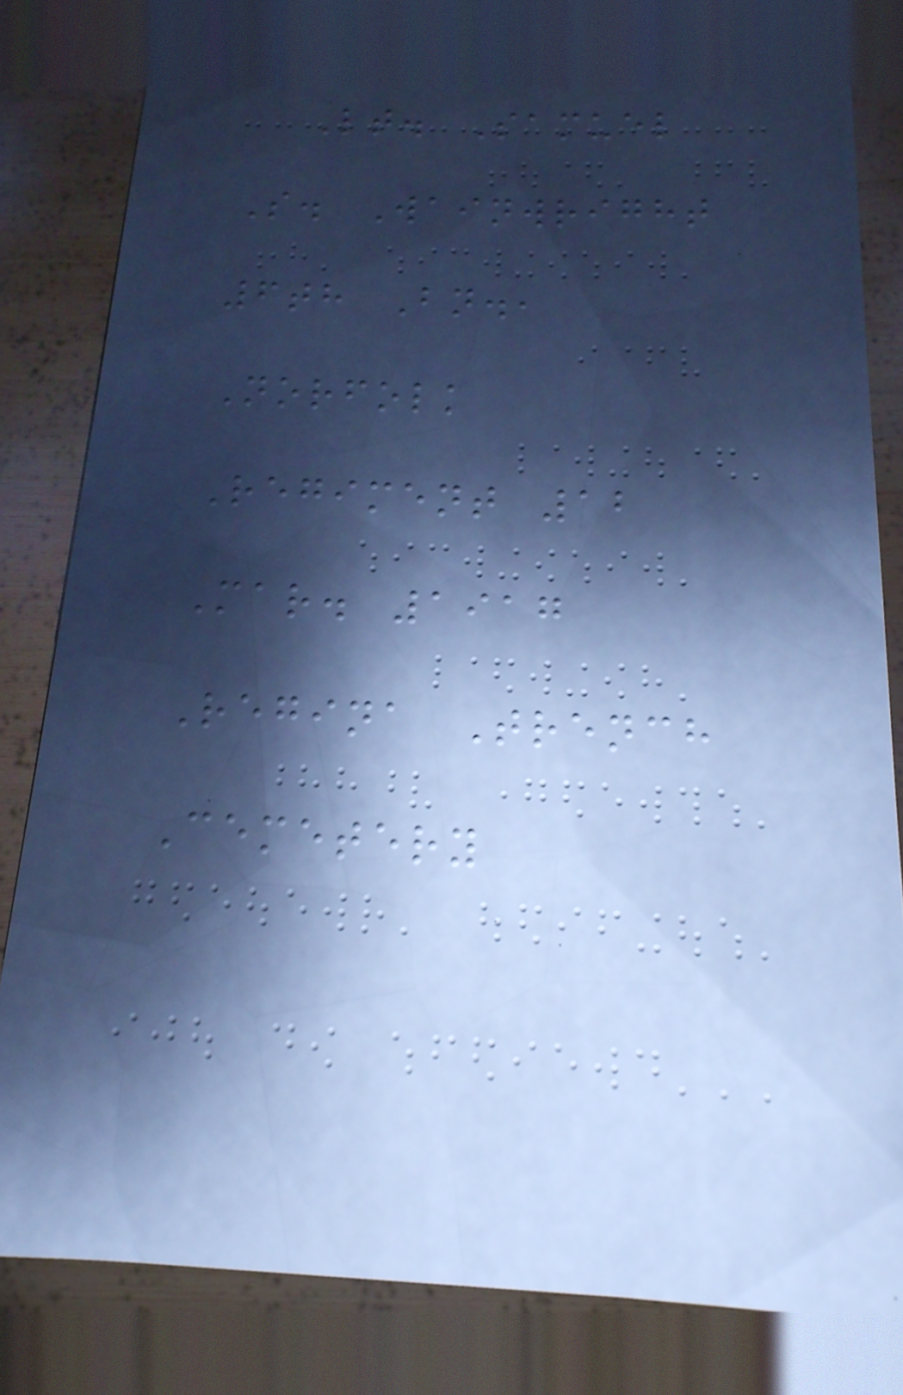Lt. Samuel
S. Wainwright
6th Bn.,
Norfolk
Regiment 12
Mar. 1917
Regina Trench
Cemetery
